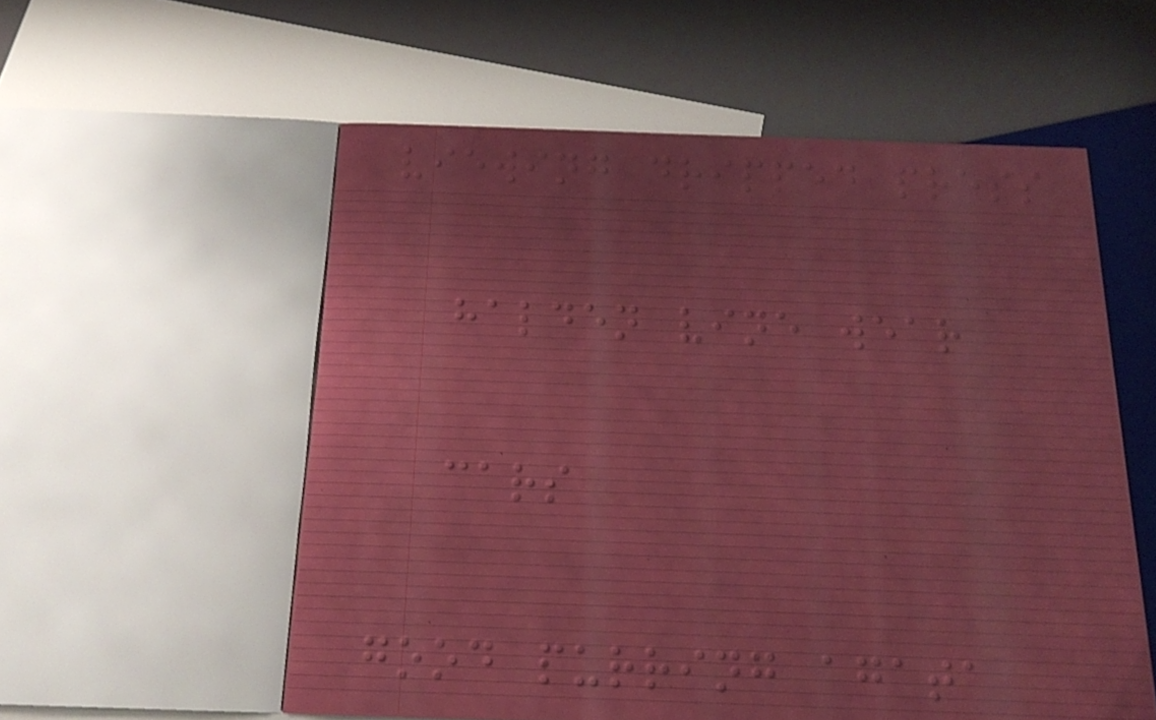viewing dripped press
halden vine wear
cars
good purring agata
